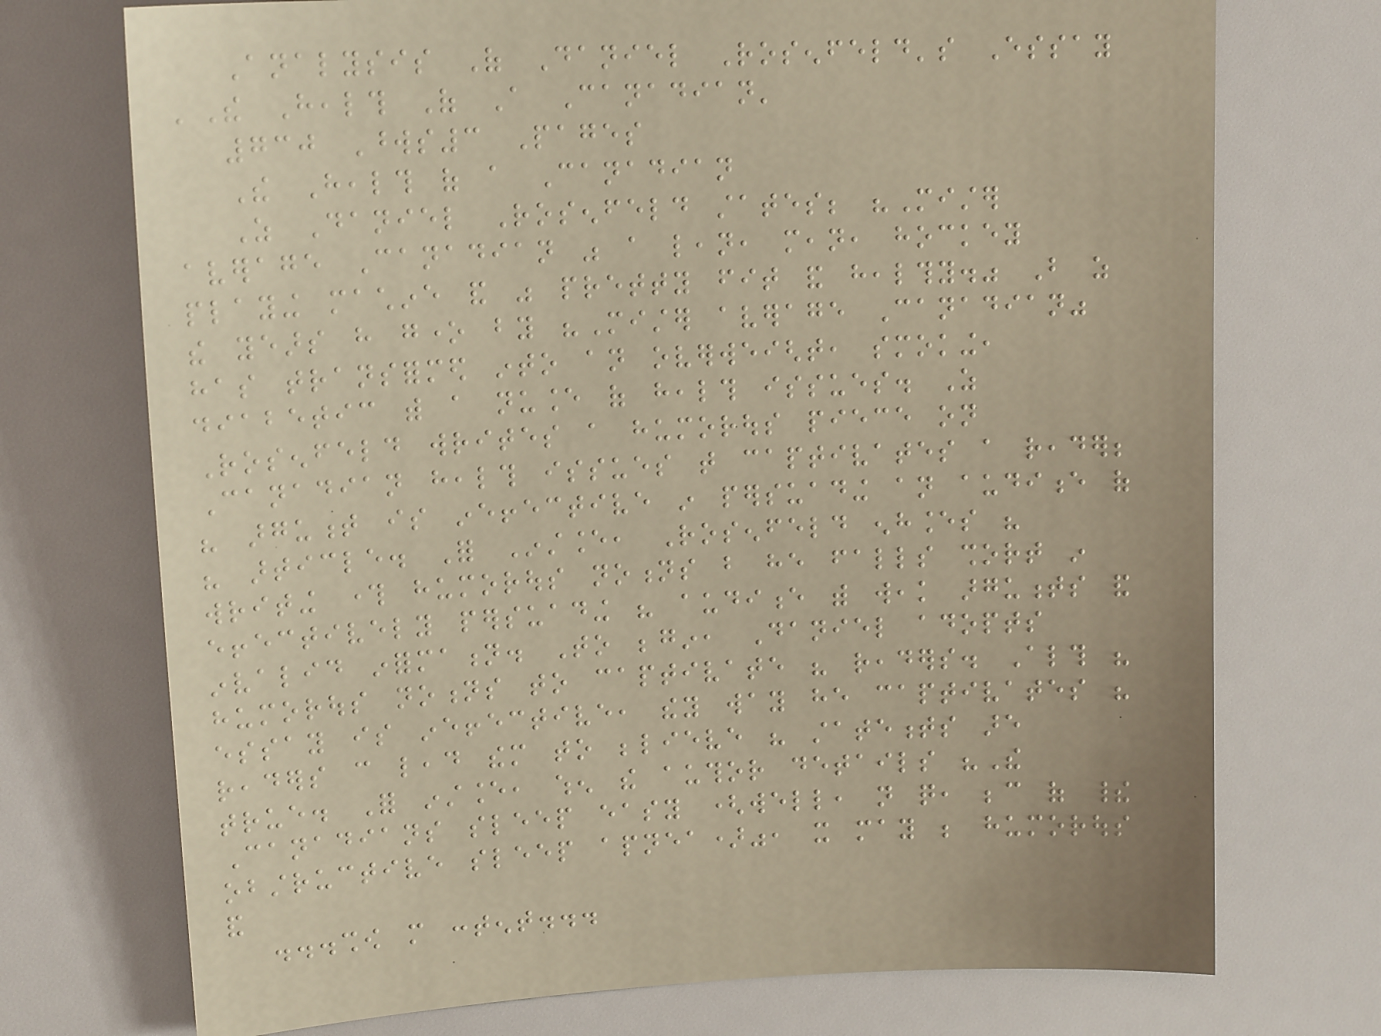Analysis Of Daniel Rosenfeld's Essay
'The Health Of A Canadian'
730 Words3 Pages
The Health of a Canadian
As Daniel Rosenfeld states; "Mister
average Canadian was a lean, mean, hockey
playing machine and was pretty fit and healthy." But as
the years have gone by "Mister average Canadian"
has transformed into an overweight, smoking,
diabetic with a nuance of health issues. As
Rosenfeld writes a humorous piece on
Canadian health issues that captivates a reader;
his argument is ineffective in persuading an audience of
his article. For Instance, Rosenfeld enhances his
writing through humorous notions but he falls short in
effectively persuading his audience with weak arguments and
invalid information. To begin, Daniel adopts
humorous notions to captivate his readers. Although his
essay is ineffective, they way he captivates his
readers can lead them to believe his statements are
true. For instance, when the author details "The
Canadians sleep easy (well, not quite, because of their
obstructive sleep apnea)", it may be humorous
and
...show more content...
